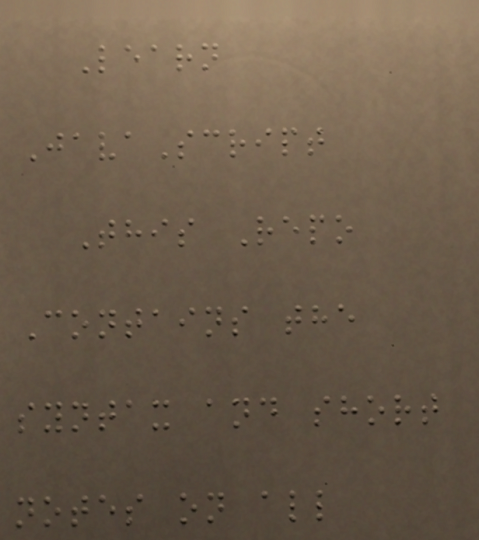Learn
JavaScript
This Repo
Contains the
syntax and short
notes on all
